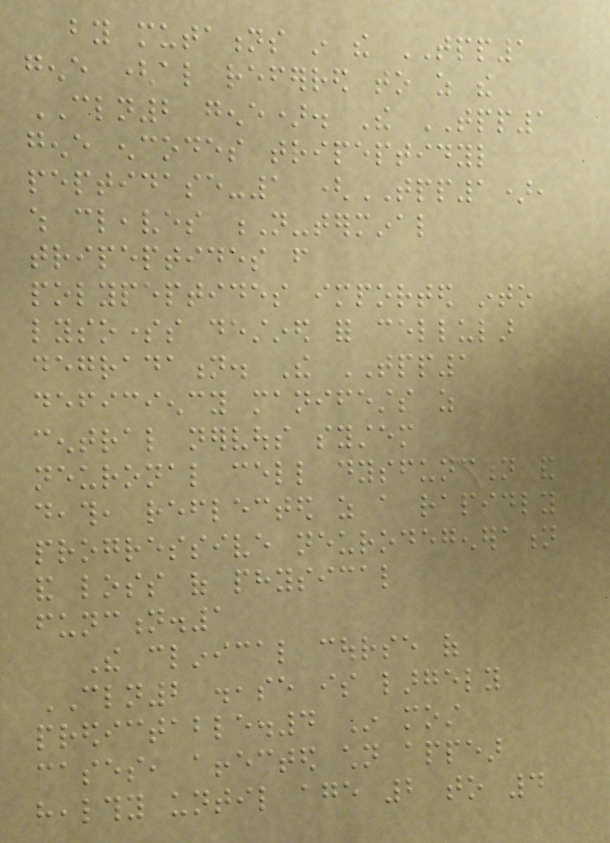by mutations in the TPP1
gene (also referred to as the
CLN2 gene). The TPP1
gene encodes tripeptidyl
peptidase-1 (TPP1),
which cleaves N-terminal
tripeptides from
polypeptides imported into
lysosomes destined for cellular
degradation. The TPP1
deficiency manifests as
central nervous system
neuronal cell dysfunction and
death, reflected as a rapidly
progressive neurodegeneration
and loss of physical
function.1
The clinical course of
CLN2 disease is largely
predictable.4 In most
cases, affected children appear
healthy until age 2 to 4
